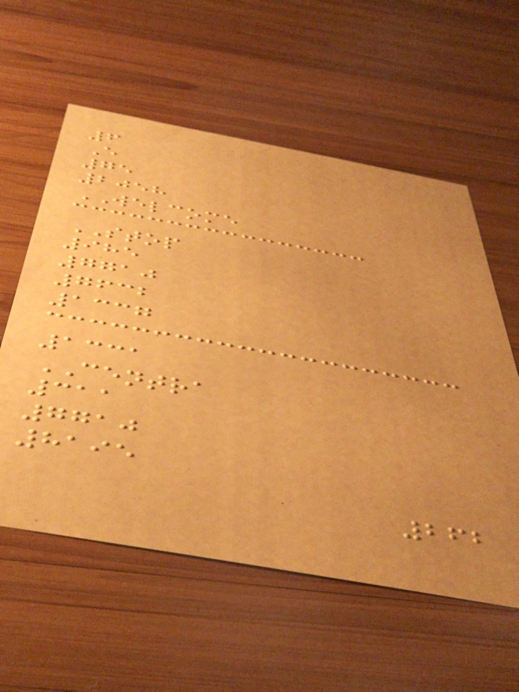6
E
75
2058
WELCOME
STOP
985
7710
7632
1337
1331
CENTRA
311
7710
8195
262
